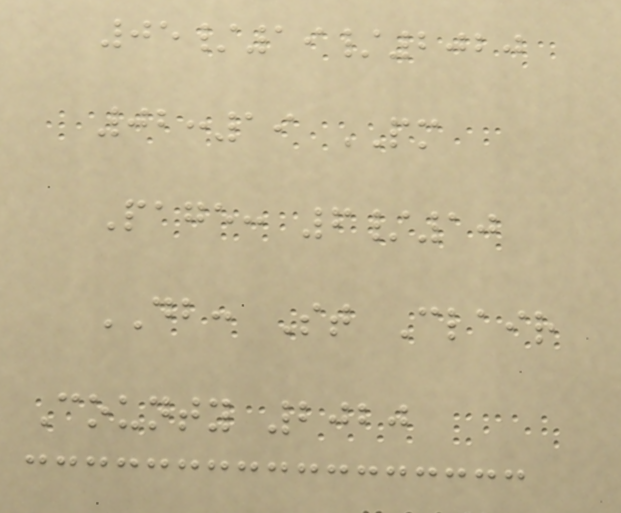05/19/2020
02:19 PM
Page: 6/10
DB: St Clair
County 2020
